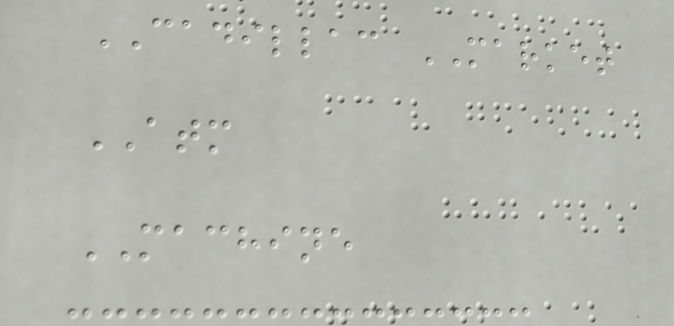CADILLAC MARKET
ATM
MACHINE
